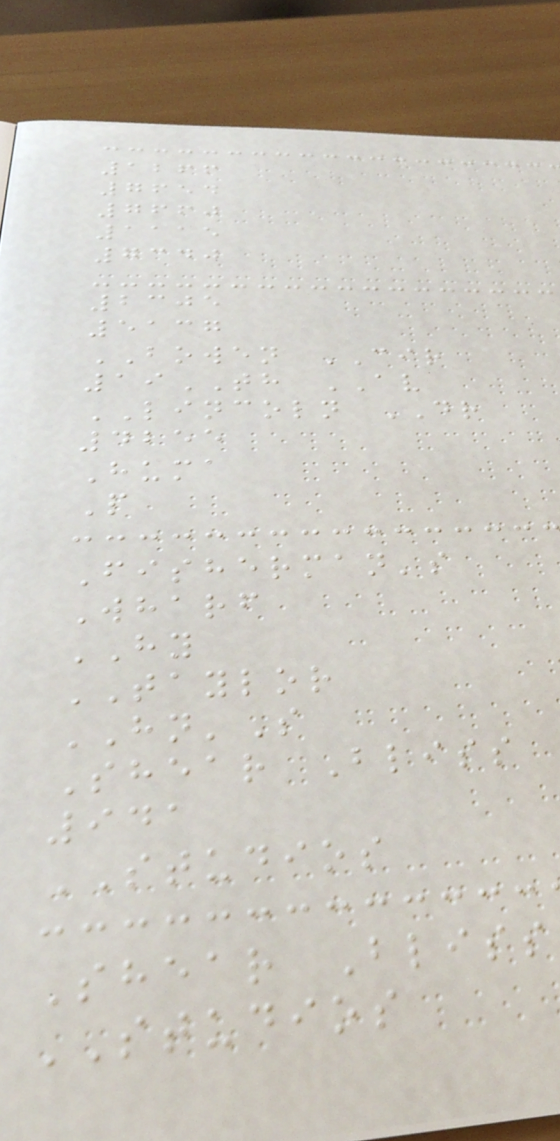1266
7654
7660
1115
7340
2305
5137
BOWEN CIR
19TH AV
LINCOLN DR
4255
Huma
P
Fisherman's
Wharf
HY
TAYLOR
HN'S
Shear Bliss
941
STUDIOS
Shear Bliss
STUDIOS
